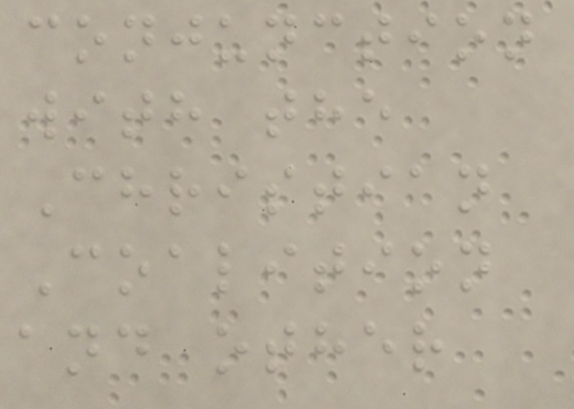conjunction
with the
Christian
Coalition
and other
